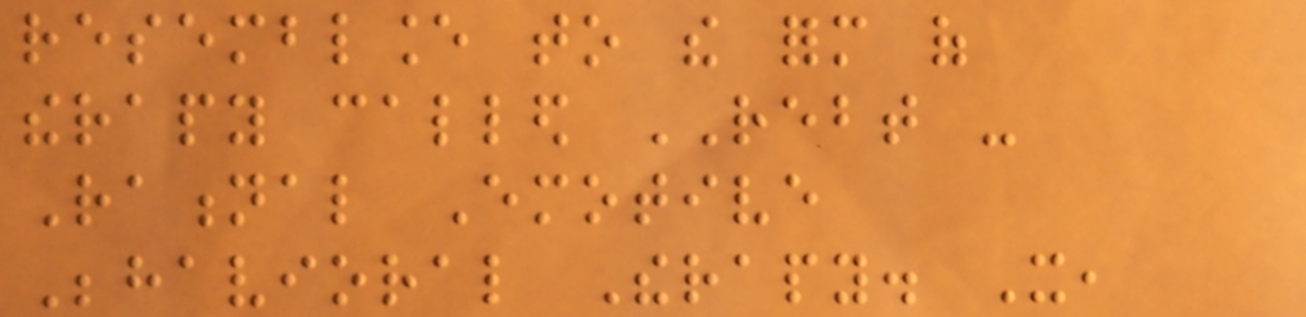resemblance to the form of
therapy called REBT -
Rational Emotive
Behavioral Therapy. It,
